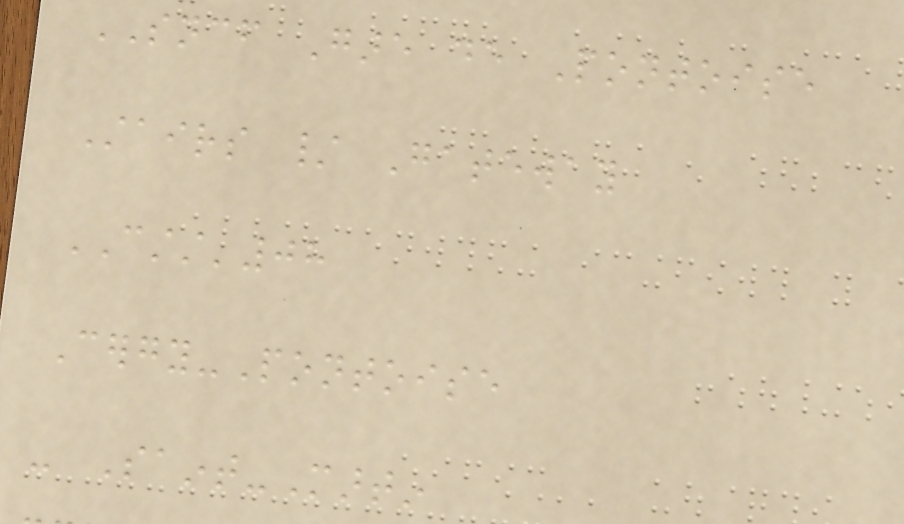SNCF Gare de Pontoise
Stairs / Gateway
CSTST'08
Cergy-Pontoise
- Saint-Martin
